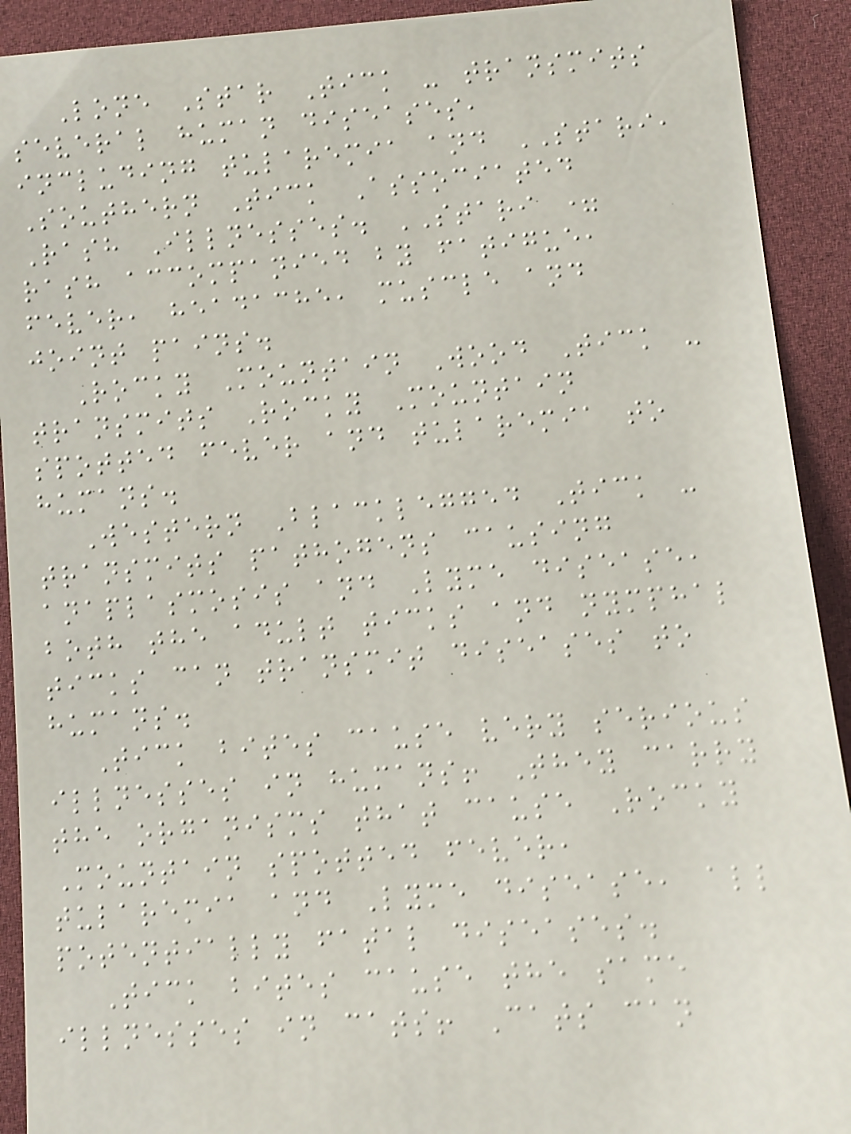Lone Star Tick - transmits
several human diseases,
including tularemia and STARI,
Southern Tick Associated
Rash Illnesses. STARI =
rash accompanied by fatigue,
fever, headache, muscle and
joint pains.
Rocky Mountain Wood Tick -
transmits Rocky Mountain
spotted fever and tularemia to
humans.
Western Blacklegged Tick -
transmits pathogens causing
anaplasmosis and Lyme disease,
both the adult ticks and nymphal
ticks can transmit diseases to
humans.
Tick bites cause very serious
illnesses in humans! They carry
the organisms that cause Rocky
Mountain spotted fever,
tularemia and Lyme disease, all
potentially fatal diseases.
Tick bites cause the same
illnesses in cats! Cats can
